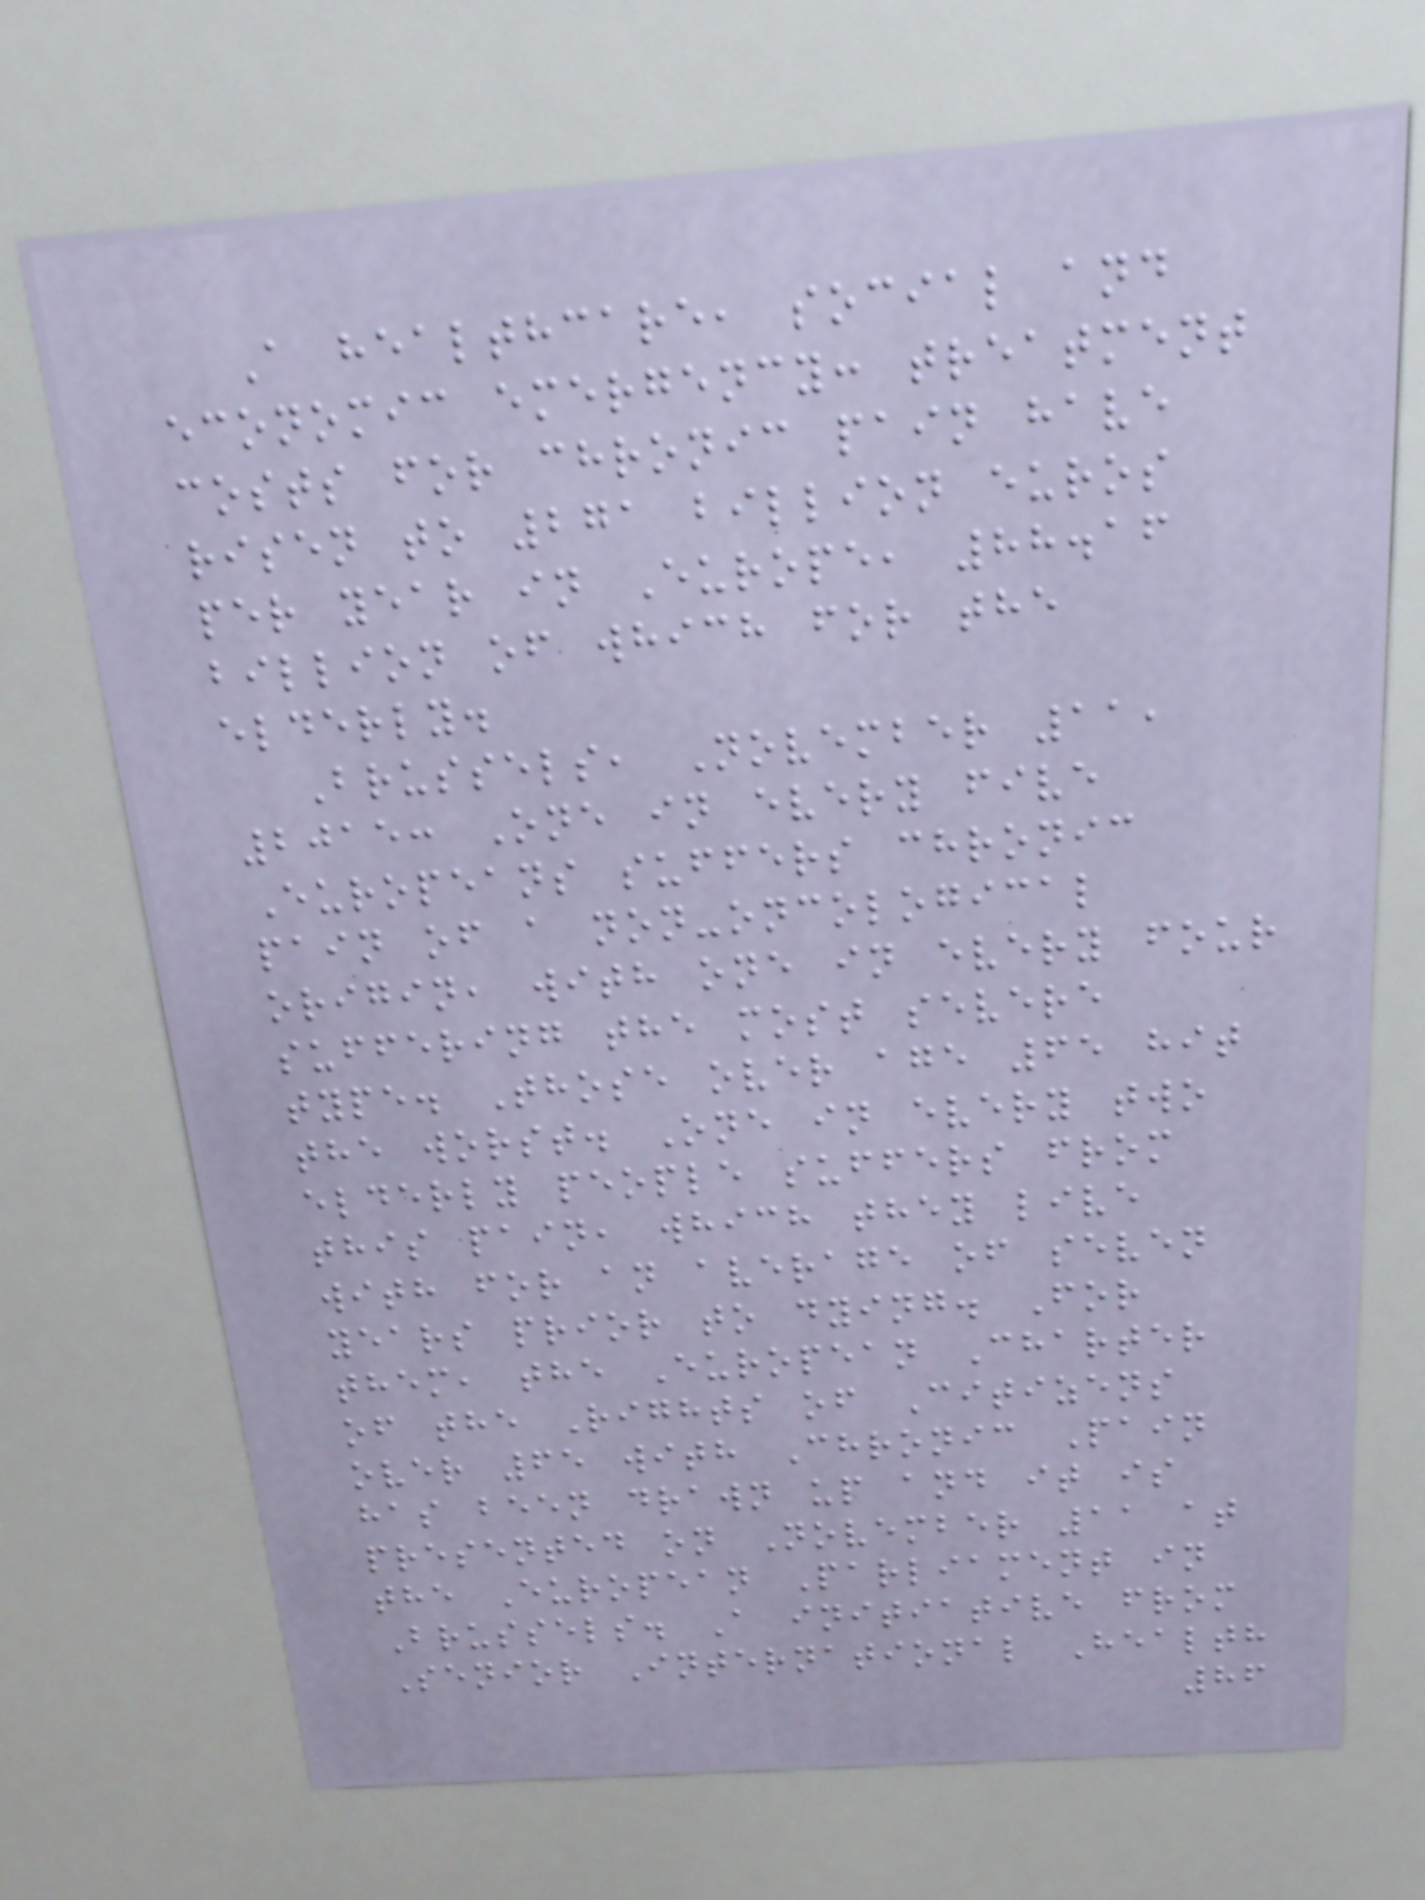A healthcare, social and
economic emergency: treatment
costs for chronic pain have
risen to 271 billion euros
per year in Europe, 88.16
billion of which for the
elderly.
Brussels, November 11,
2015: One in every five
Europeans suffers chronic
pain of a non-oncological
origin, with one in every four
suffering the most severe
type. Those over age 65 hit
the worst. One in every two
elderly people suffers from
this pain, which they live
with for an average of seven
years prior to dying. For
them, the European Charter
of the Rights of Citizens
over 65 with Chronic Pain
has been drawn up and it is
presented on November 11 at
the European Parliament in
Brussels. A initiative from
Senior International Health
86
